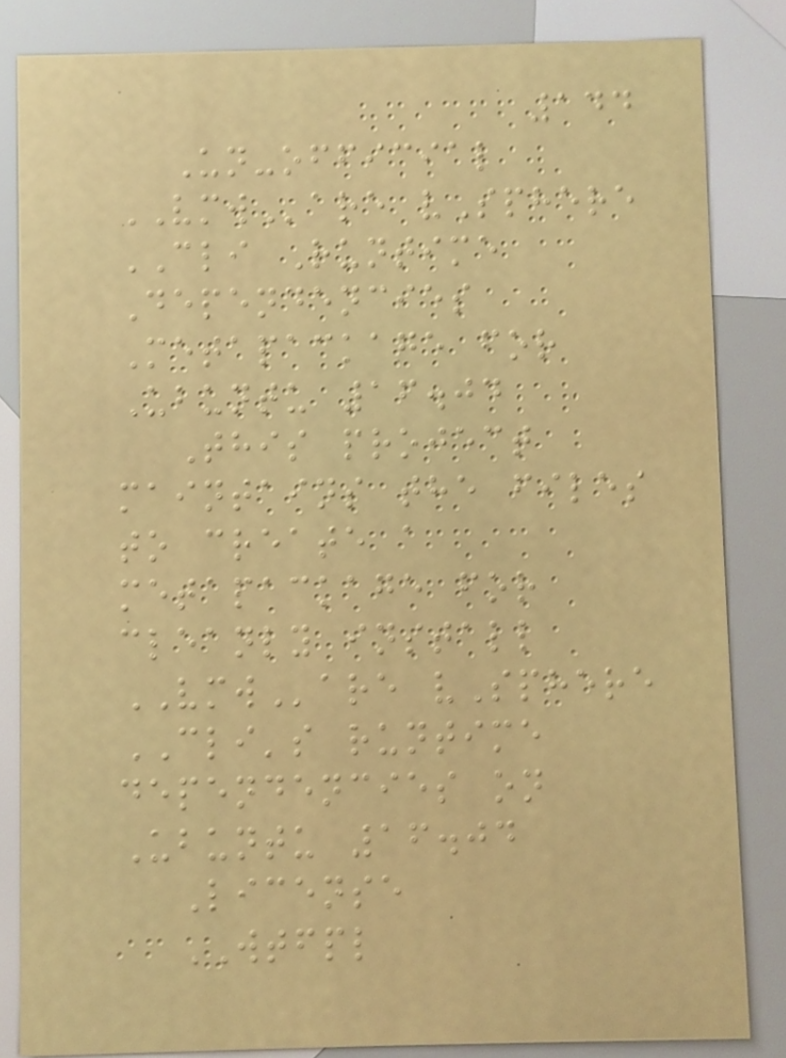144
Un-official
VMWare vSphere
CLI Runtime
Dependencies
Metapackage for
Ubuntu 16.04
This project
maintains the files
to create a
metapackage for
cleanly install
VMWare vSphere
CLI's runtime
dependencies on
Ubuntu 16.04
License
WTFPL
